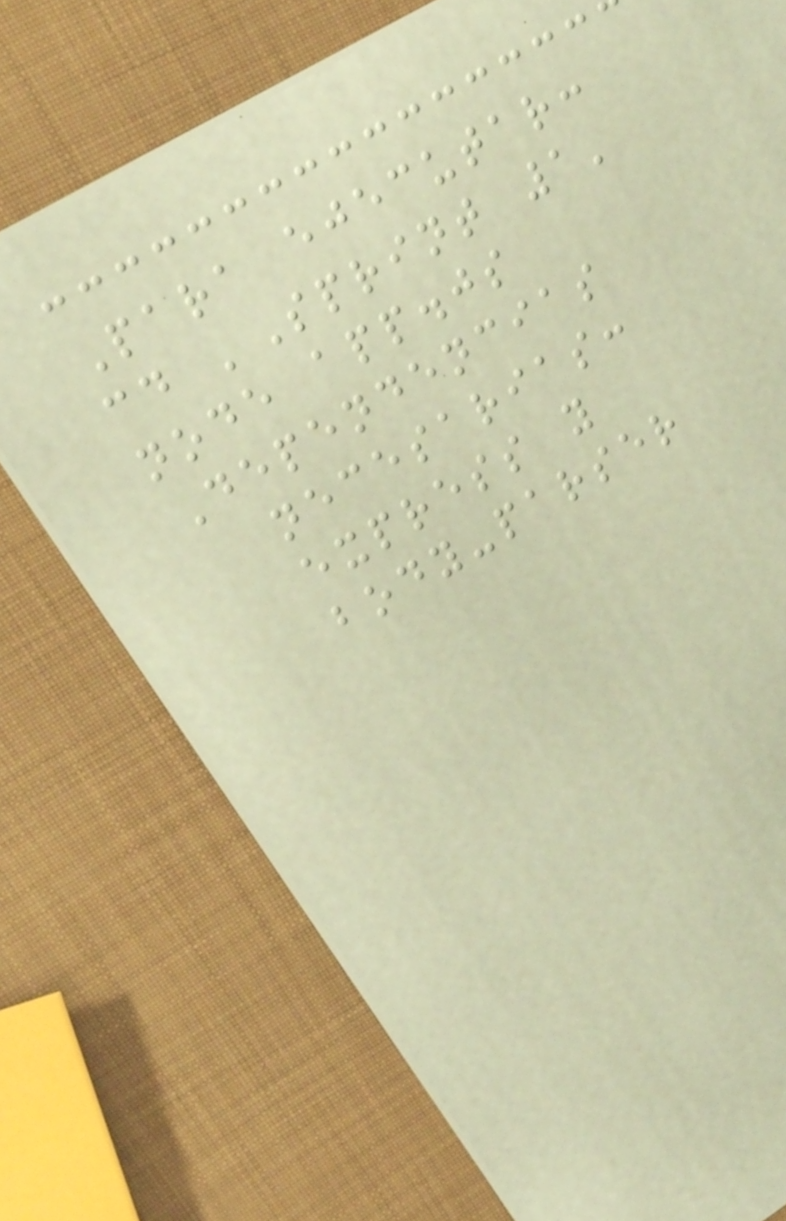Para ejecutar:
cd 'Sprint 1'
node app.js
Dependencias
necesarias:
express y
body-parser
